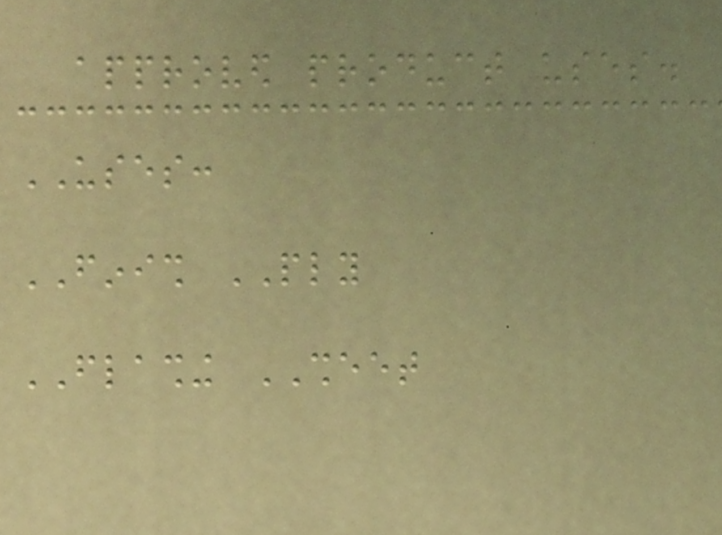approved product uses.
USES:
FINISH PLY
FLASHING SHEET
